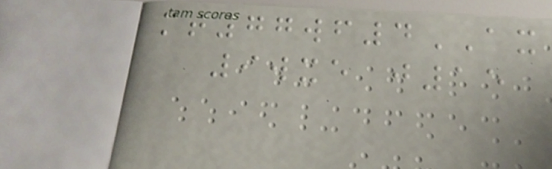mt77wf4AX
9wxe j15
